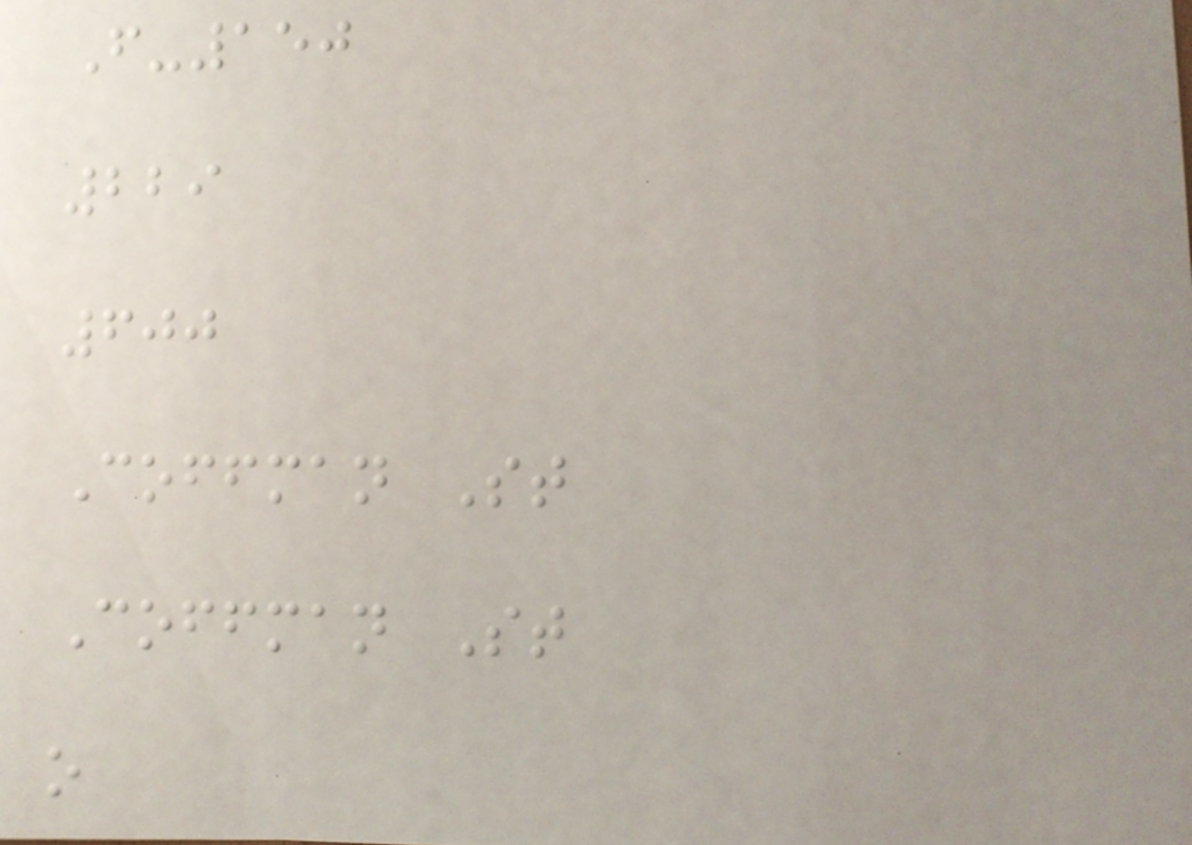F-150
229
600
Coffman St
Coffman St
o
